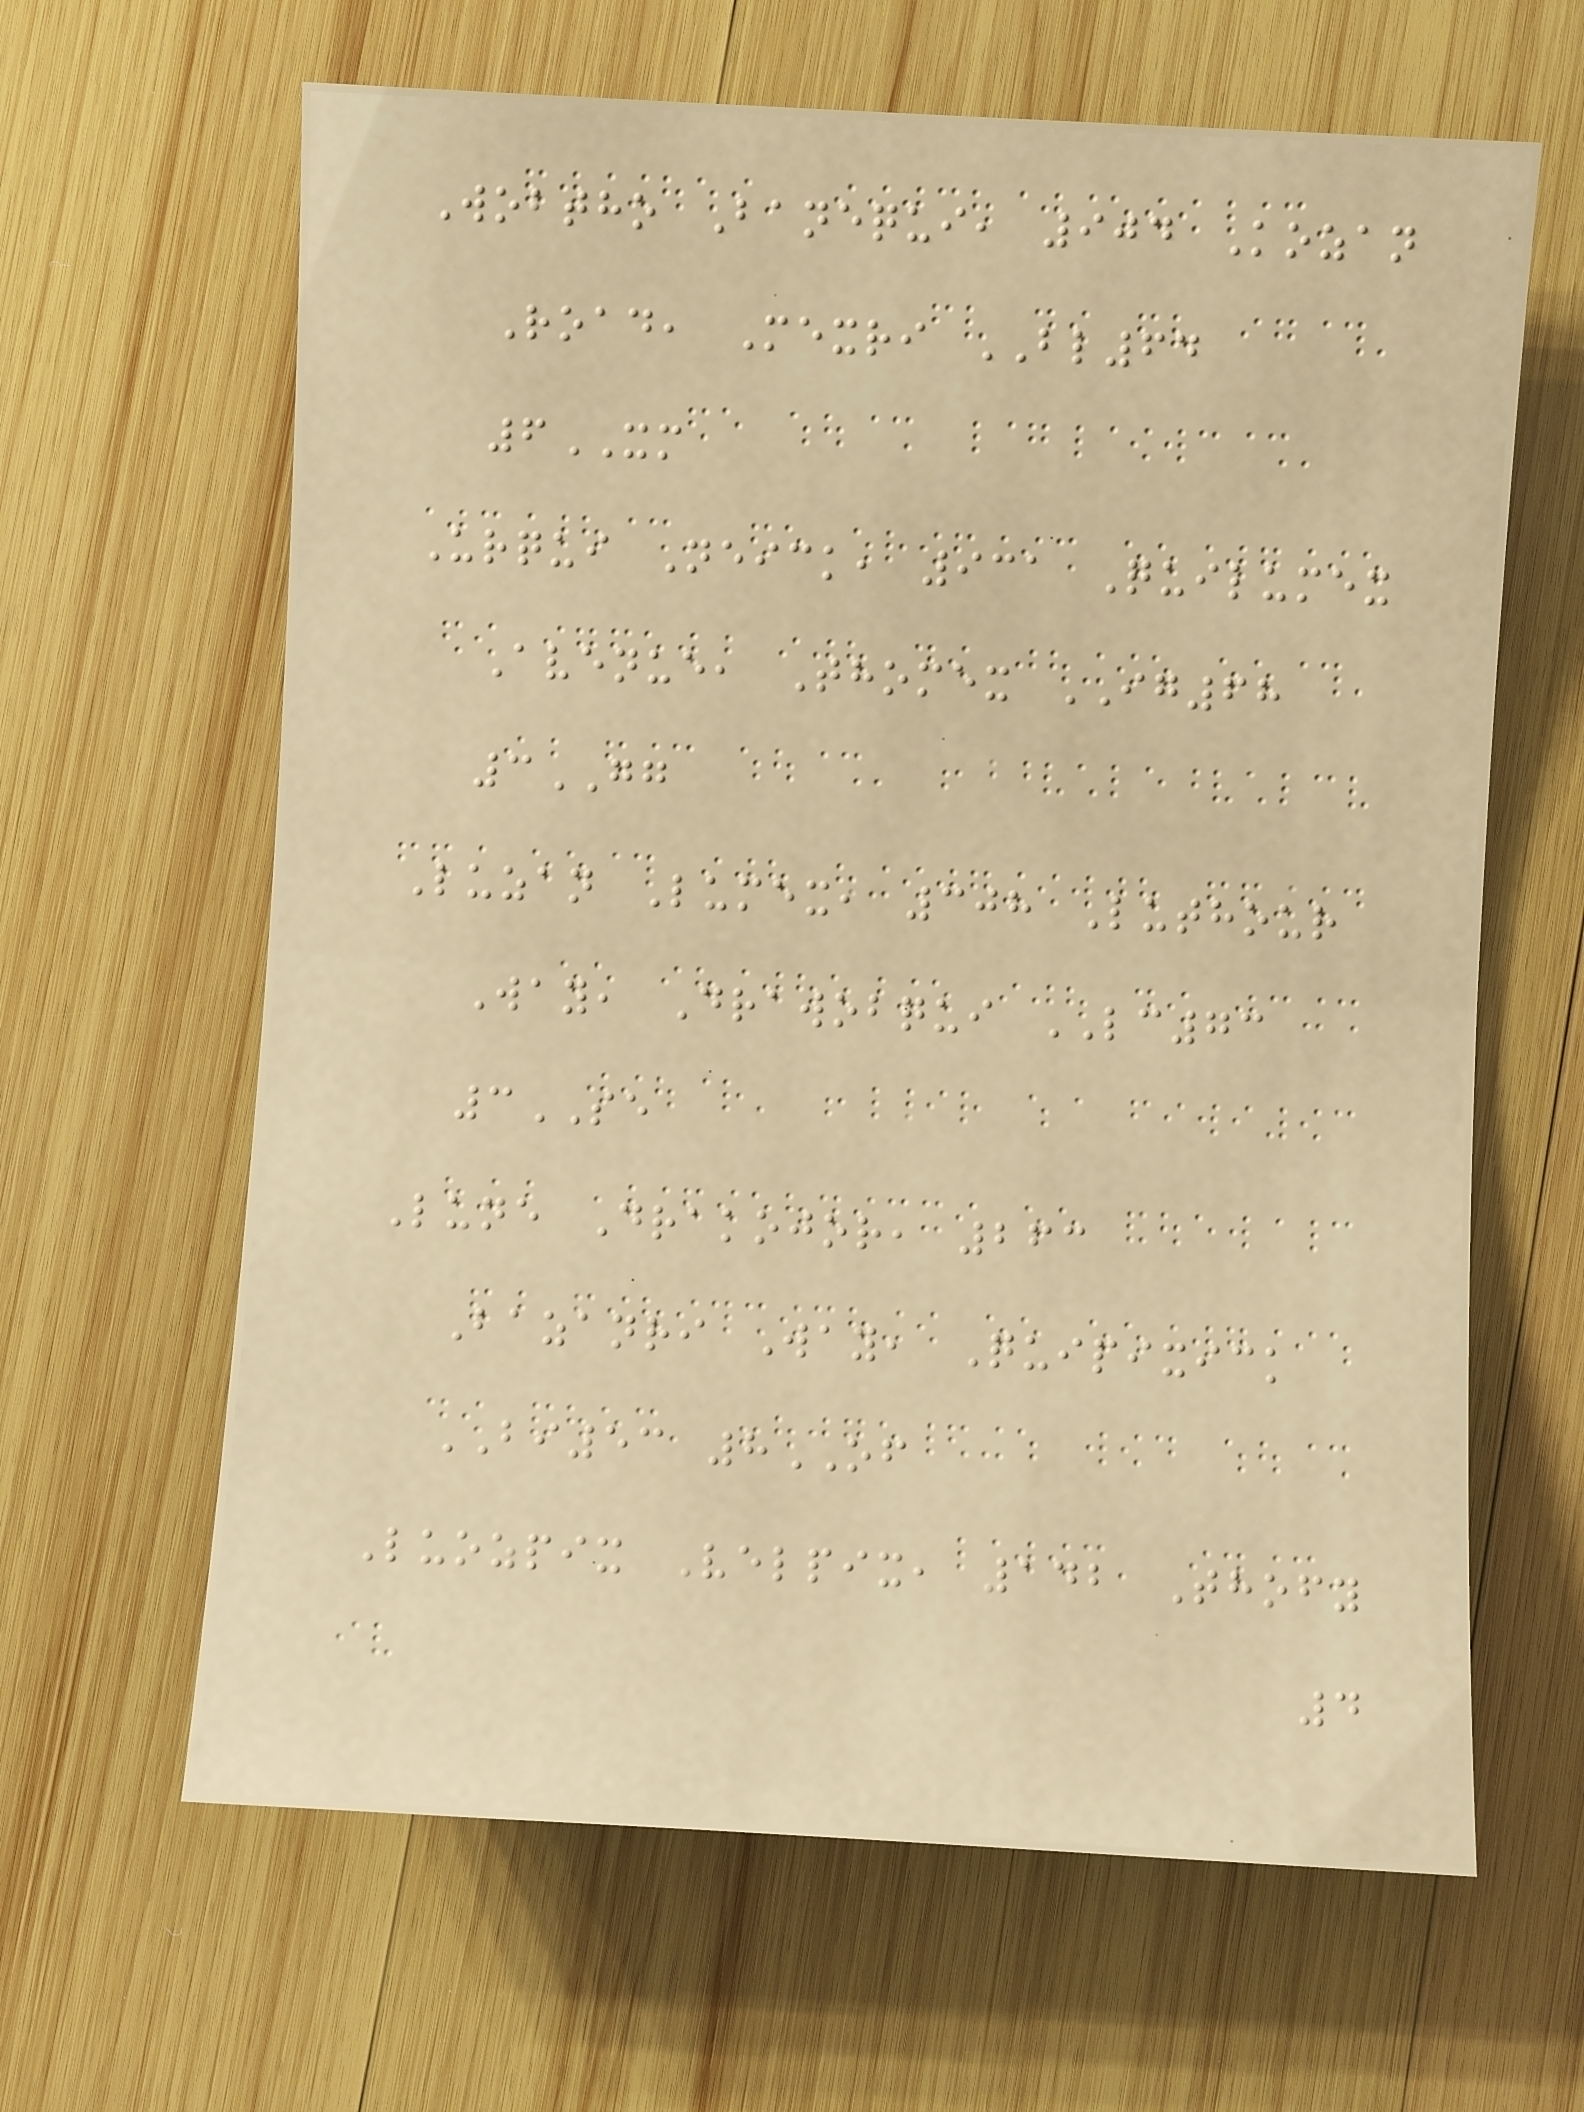Wobtho Banequi, 904 Kozan
Road, Mexri BL64
6XM
Urqui Neick, 931 Quilumex
Avenue, Thomex IG68
3GG
Luzan Lumex, 308 Luthour
Way, Drawobqui LC73
3SE
Lune Drakojor, 263
Bazanri Way, Quipixick
BI53 8OF
Luozpix Velpix, 142 Thofy
4
